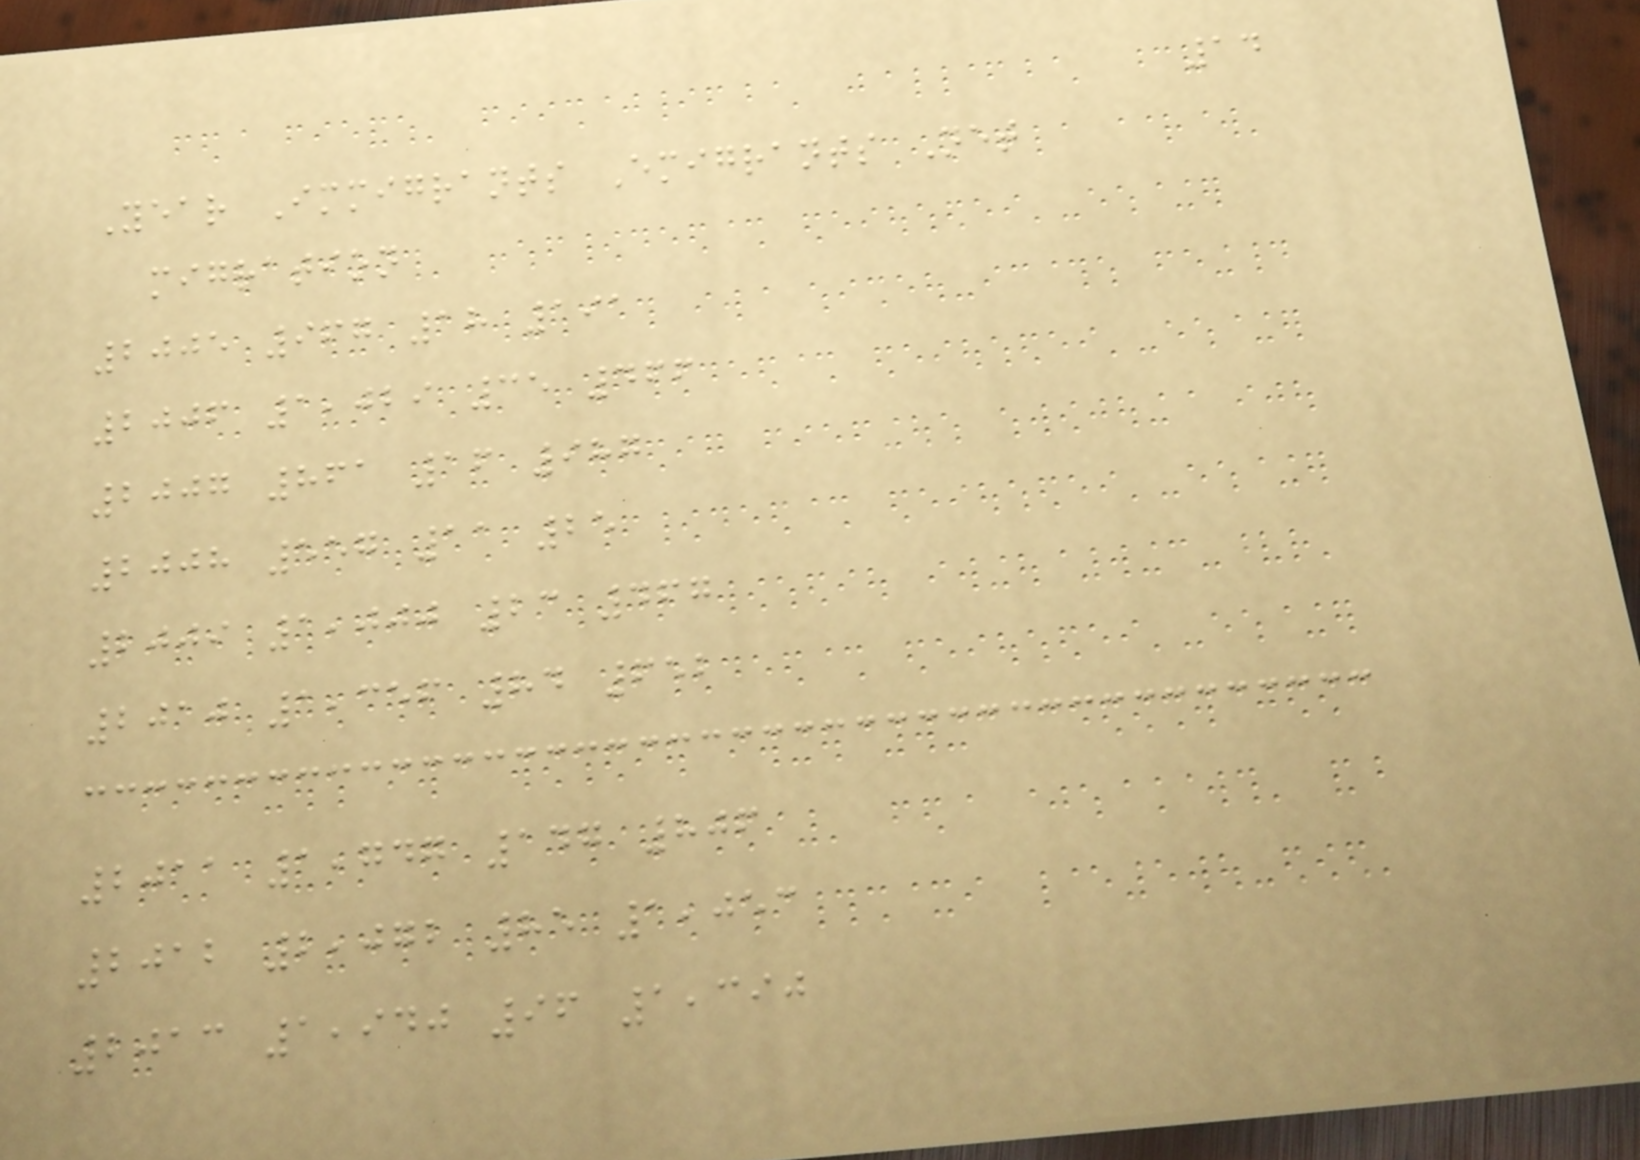14
Year Immigrants Emigrants Net
migration
2005 967 18 191
2006 1,029 35 466
2007 861 16 987
2008 557 11 25
2009 1,000 23 467
2010 1,356 84 652
2011 1,747 147 806
2012 2,072 85 1,053
2013 1,940 96 1,390
